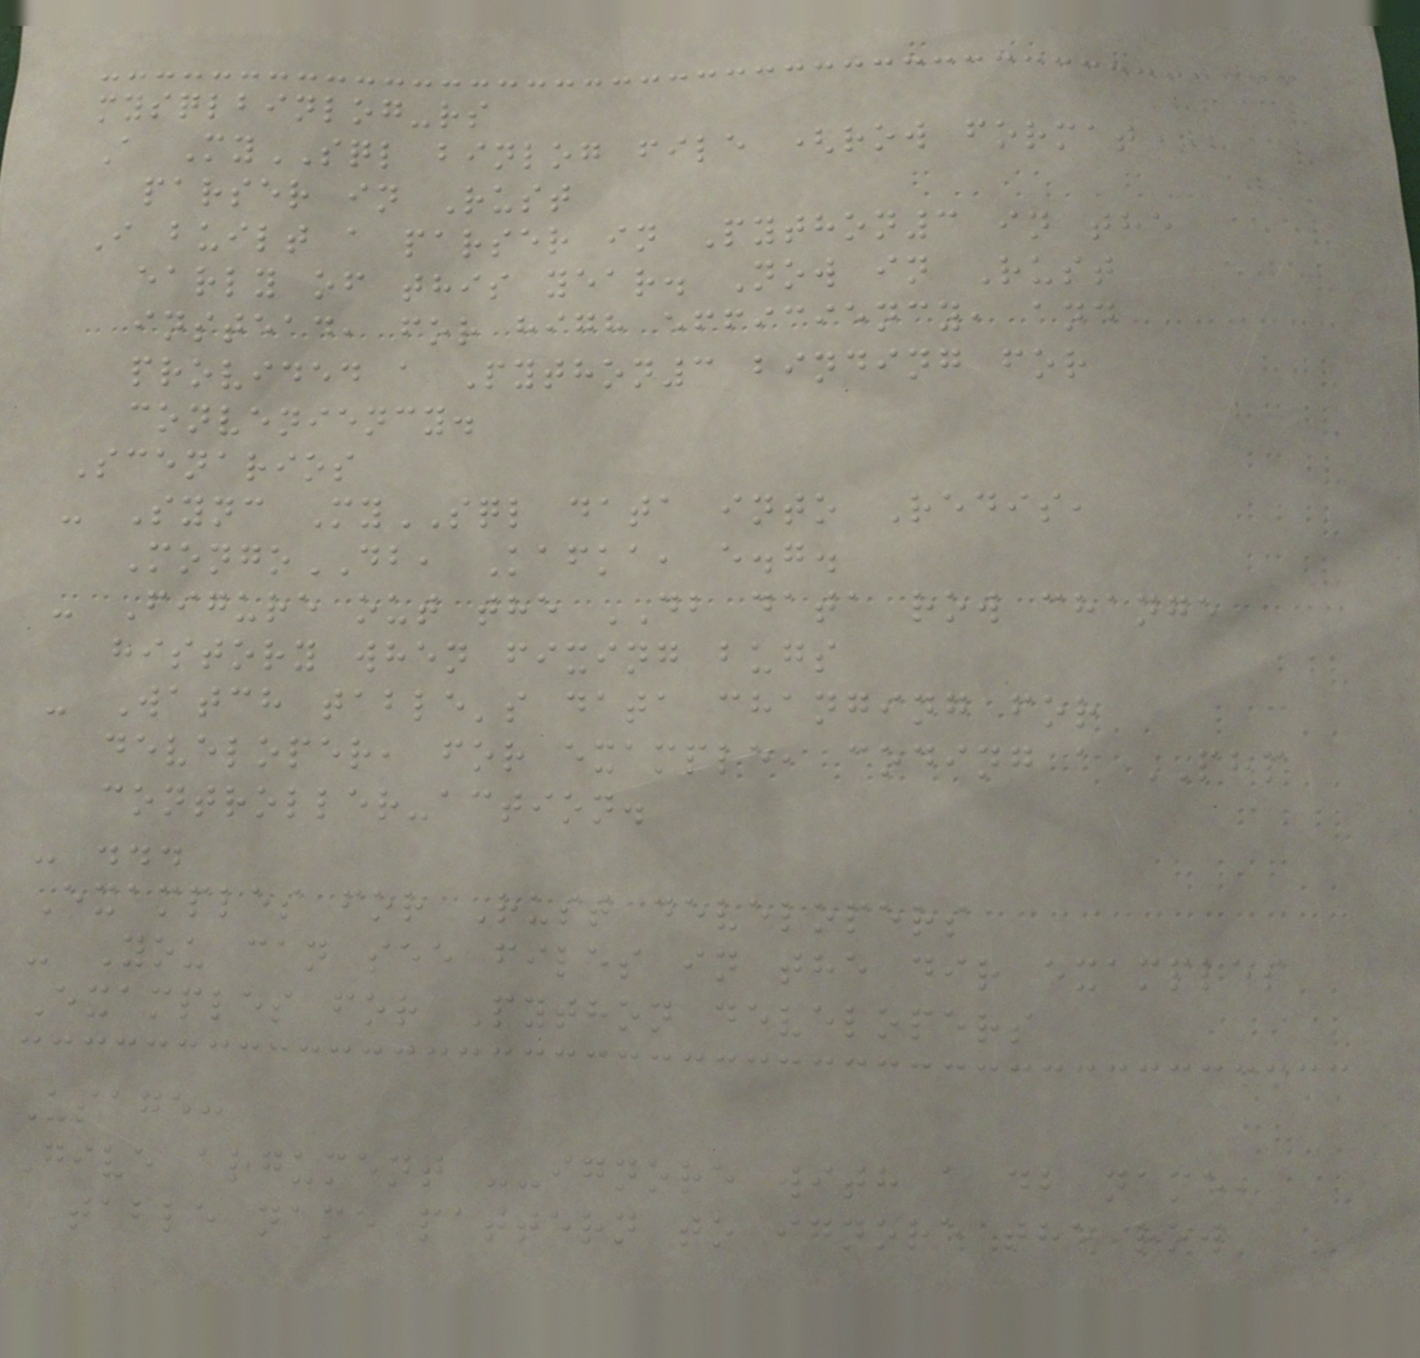mysqlbinlog-rs
A MySQL binlog file (row format)
parser in Rust
I built a parser in Python3 in the
early of this year. Now in Rust
instead, for high efficiency, and
provided a Python3 binding for
conveniency.
Scenarios
- Sync MySQL data into Redis,
MongoDB, Kafka, e.g.
- Figure out the DB data row change
history when fixing bugs
- Watch table's data changing for
developer, for example, coding a PHP
controller-action.
- ...
Examples for Rust developers
- You can see files in the dir examples
Examples for Python developers
Usage:
Give argument --ignore with a db name,
table name pattern to ignore the row
